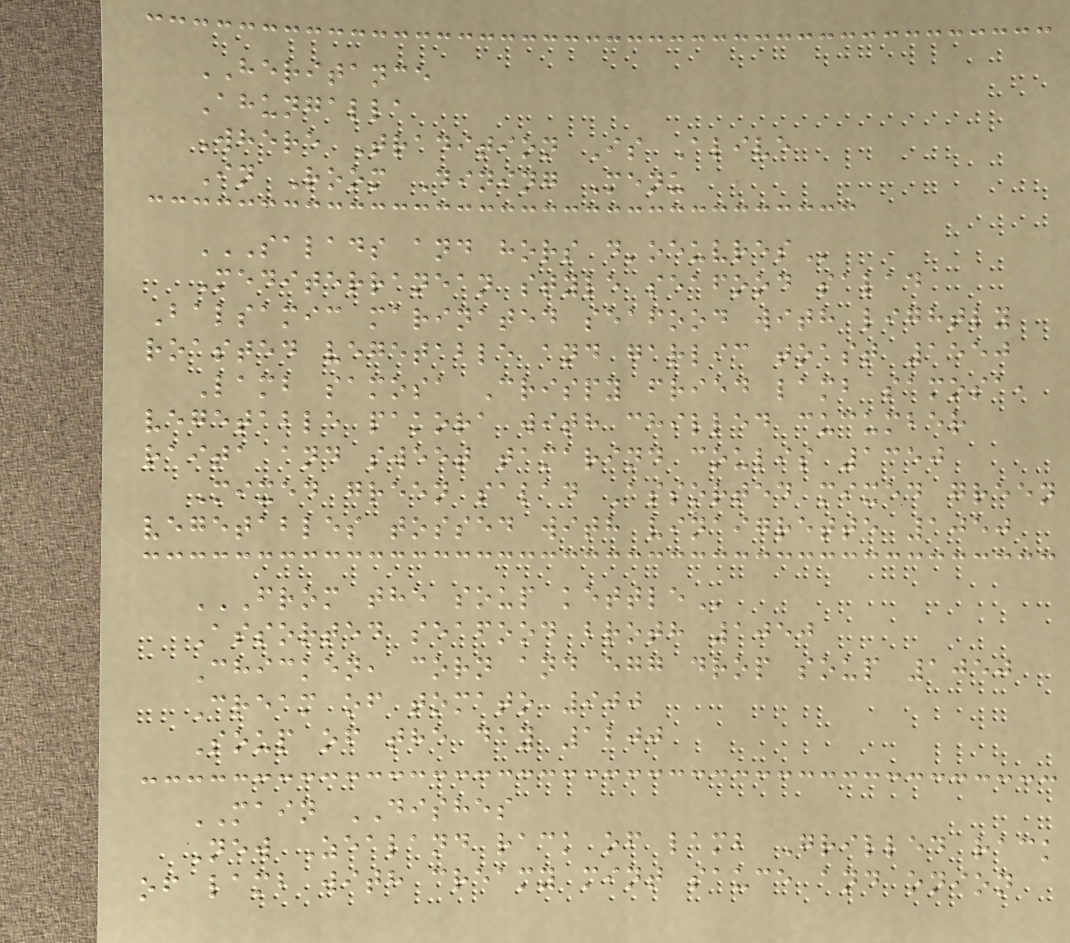HERITANCE
Ahungalla
Where Tradition Is Alive
In Room Dining Menu
SALADS AND HORS D'OEUVRES
Mediterranean style seafood salad
Balsamic marinated seafood with lightly
roasted vegetable and garlic toast 1550
Lamb samosa Crispy fried lamb samosa,
vegetable pakora with chilled cucumber
raita and sweet tamarind coulis 1350
Mixed green salad Assorted mixed green
vegetables tossed with vinaigrette 1050
FROM THE SOUP KETTLE
Assorted seafood broth 1050
Chicken, corn and egg drop soup 1050
Cream of tomato 900
Soup of the day 1200
MAIN DISHES
New Zealand rack of lamb Grilled rack
of lamb with creamy mint sauce and onion
